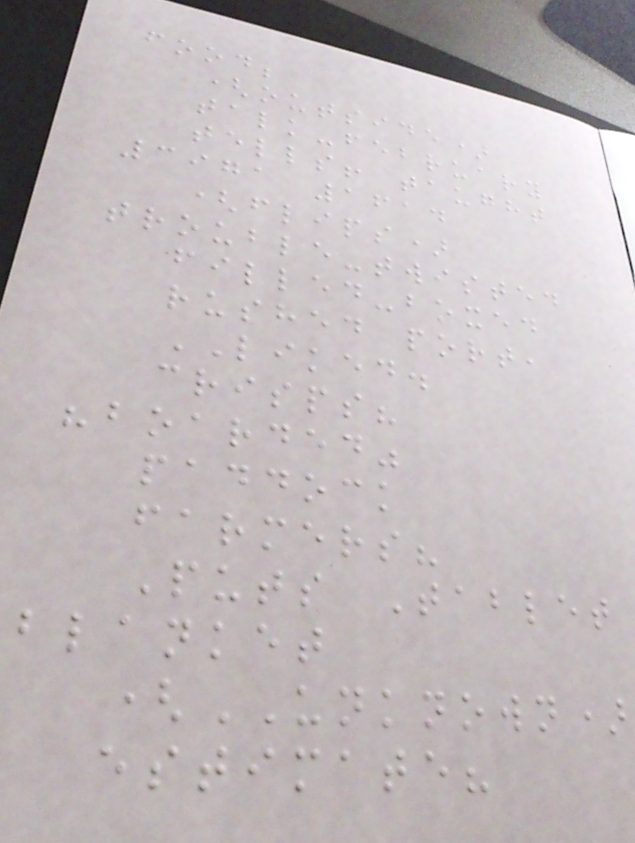food;
(outside)
talk-february
tells! taught
3971 1614
(flips)
trouble-twisted
filled-boxed
rushed port,
LIKED.
crisps?
"boarded"
paddock
farmers?
Puts Tablet
blanket
(UNKNOWN)
estimate?
